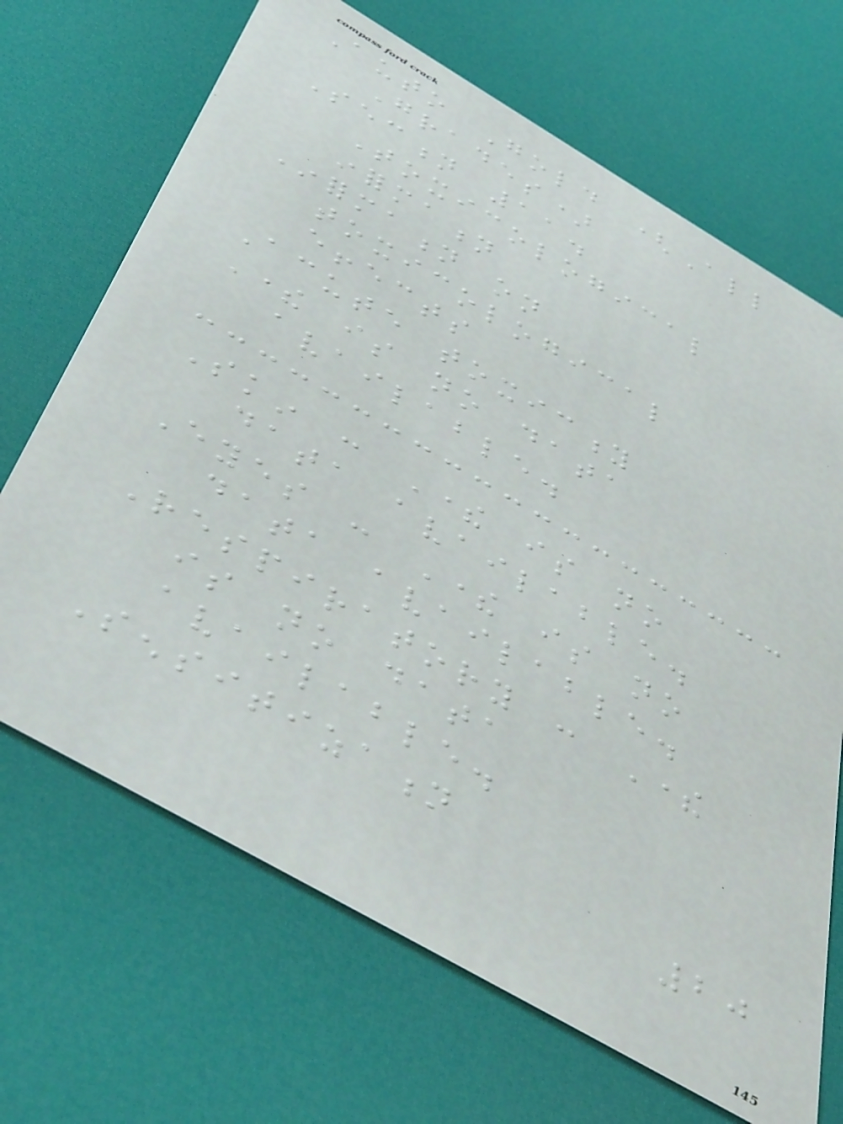Auto Gold (All
Grades)
Section 11.
Toxicological
information
Information on
toxicological
effects
Acute toxicity
There is no data
available.
Skin : There is no
data available.
Eyes : There is no
data available.
Respiratory : There
is no data
available.
Sensitization
20
